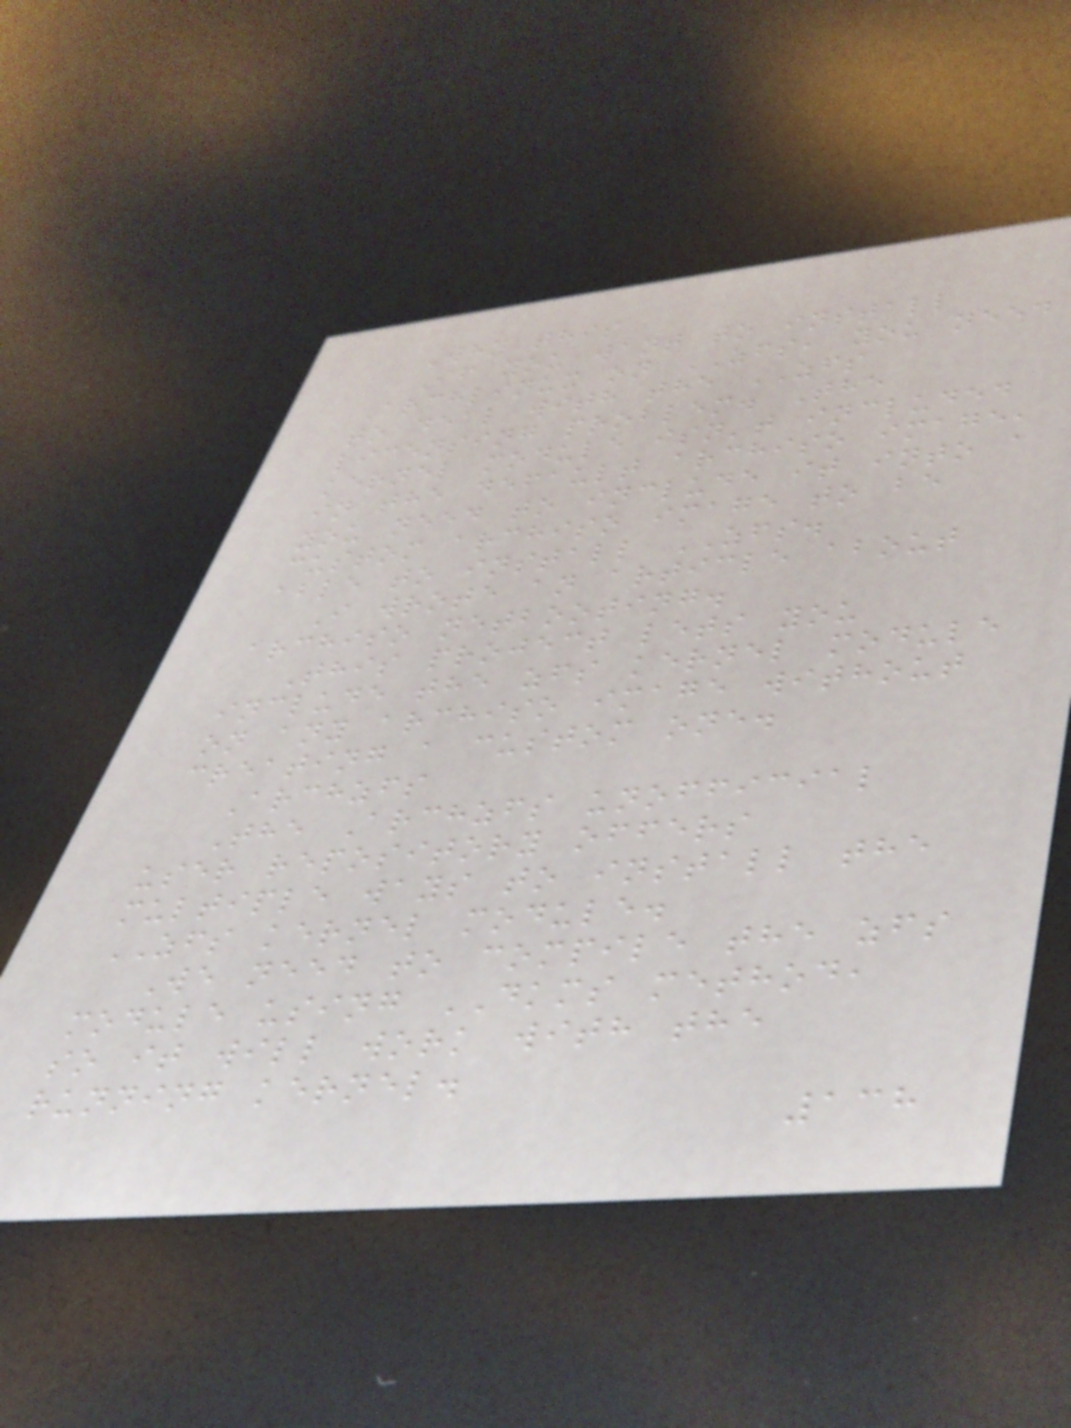Why this
If you want to install
Archlinux on ZFS, you need
to deal with the ZFS
licensing problem. The
kernel module isn't included
in the default archiso image,
you need to include it into a
custom archiso image to be
able to install ZFS.
I wrote an article about
archiso netbooting.
This project lets you
include the zfs kernel module
on any archiso image without
creating a custom one.
Archzfs
The Archzfs unofficial
user repository offers
multiple ways to install the
ZFS kernel module.
We need to compile the zfs
module using DKMS method,
so it will work with the
running kernel.
138
